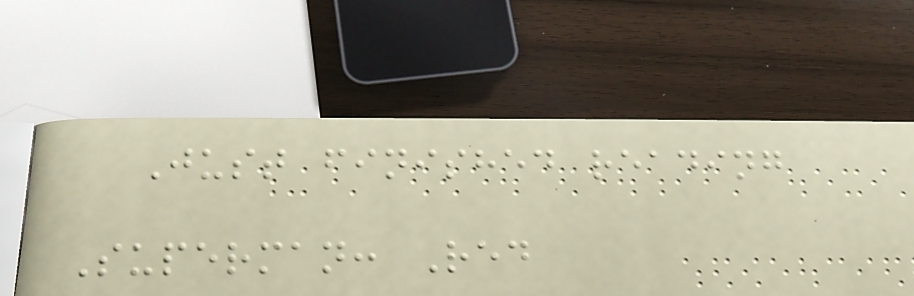Just finished reading
Superman: Red
